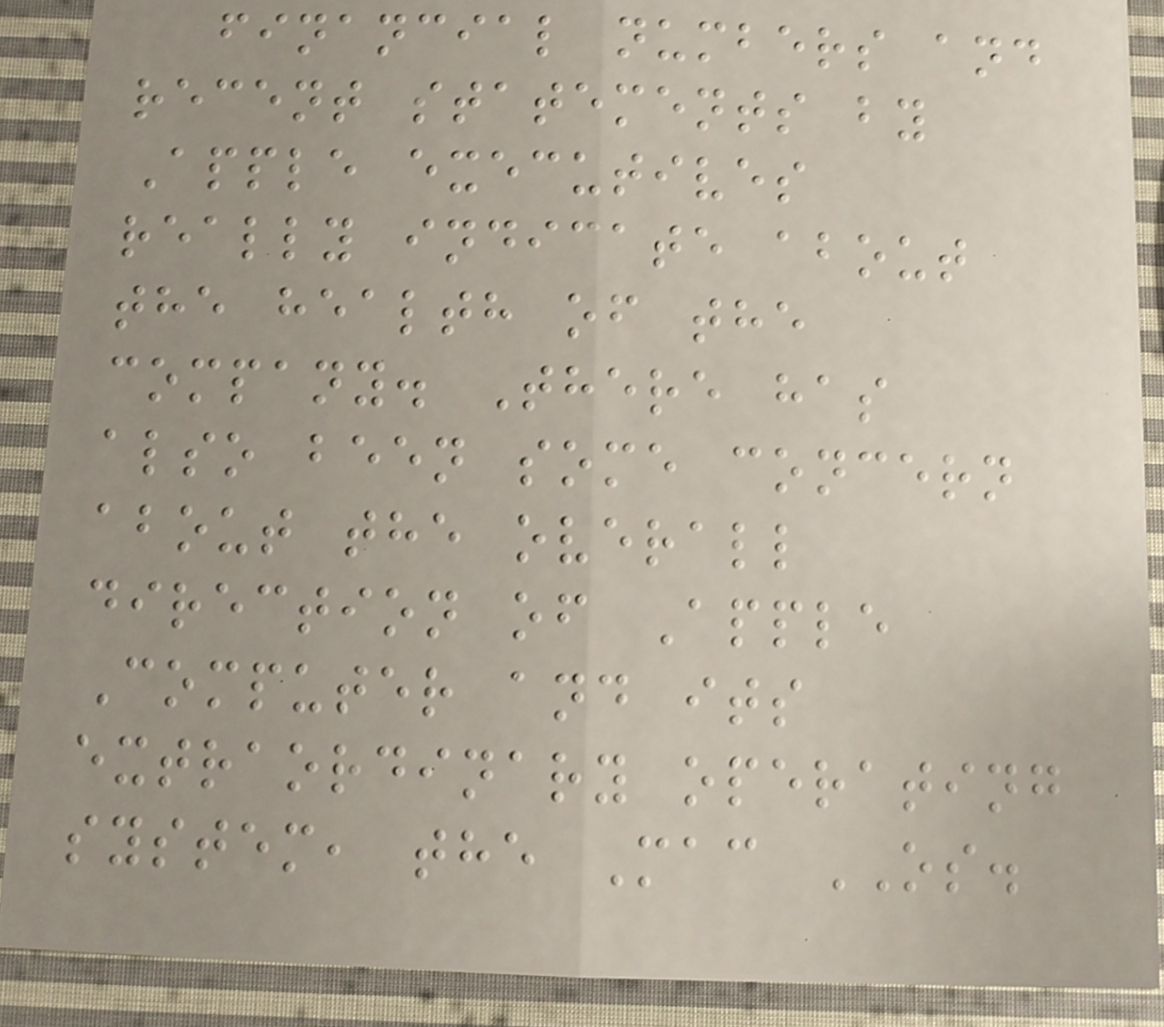financial numbers and
recent statements by
Apple executives
really indicate about
the health of the
company. There has
also been some concern
about the overall
direction of Apple
Computer and its
extraordinary operating
system, the Mac OS.
